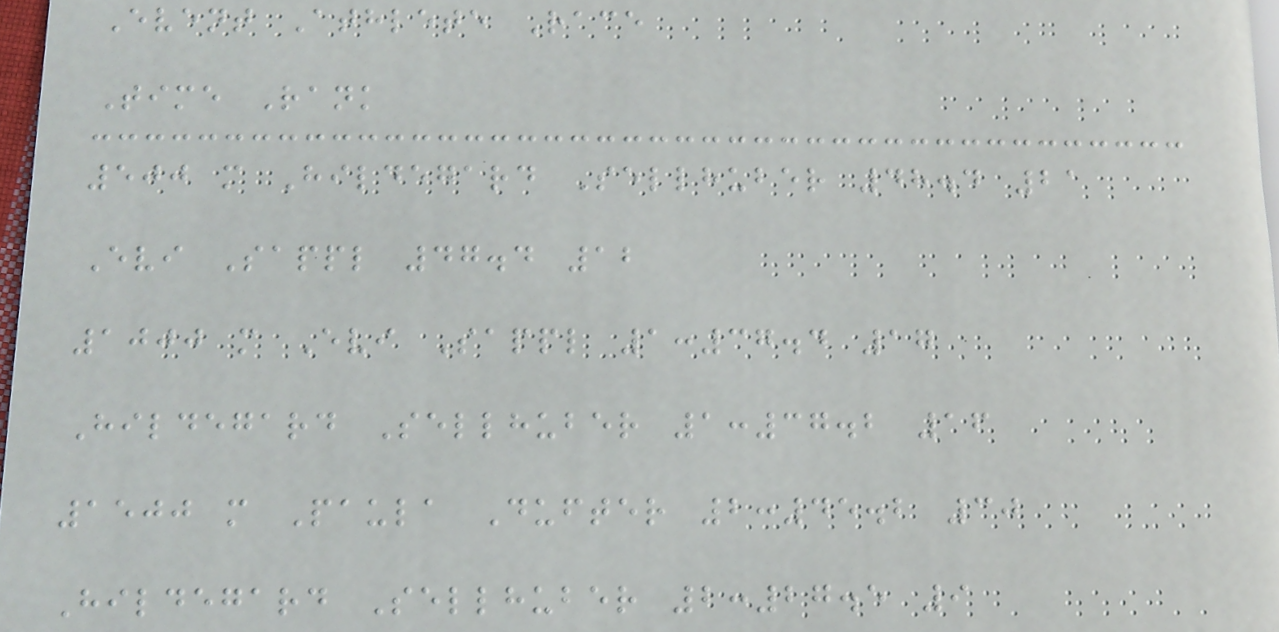Event Athlete Race
Time Rank
500 m Hildegard Sellhuber 48.4 21
Evi Sappl 47.4 12
1000 m Evi Sappl 1:37.4 17
Hildegard Sellhuber 1:37.2 16
1500 m Paula Dufter 2:45.2 30
Hildegard Sellhuber 2:27.5 9
